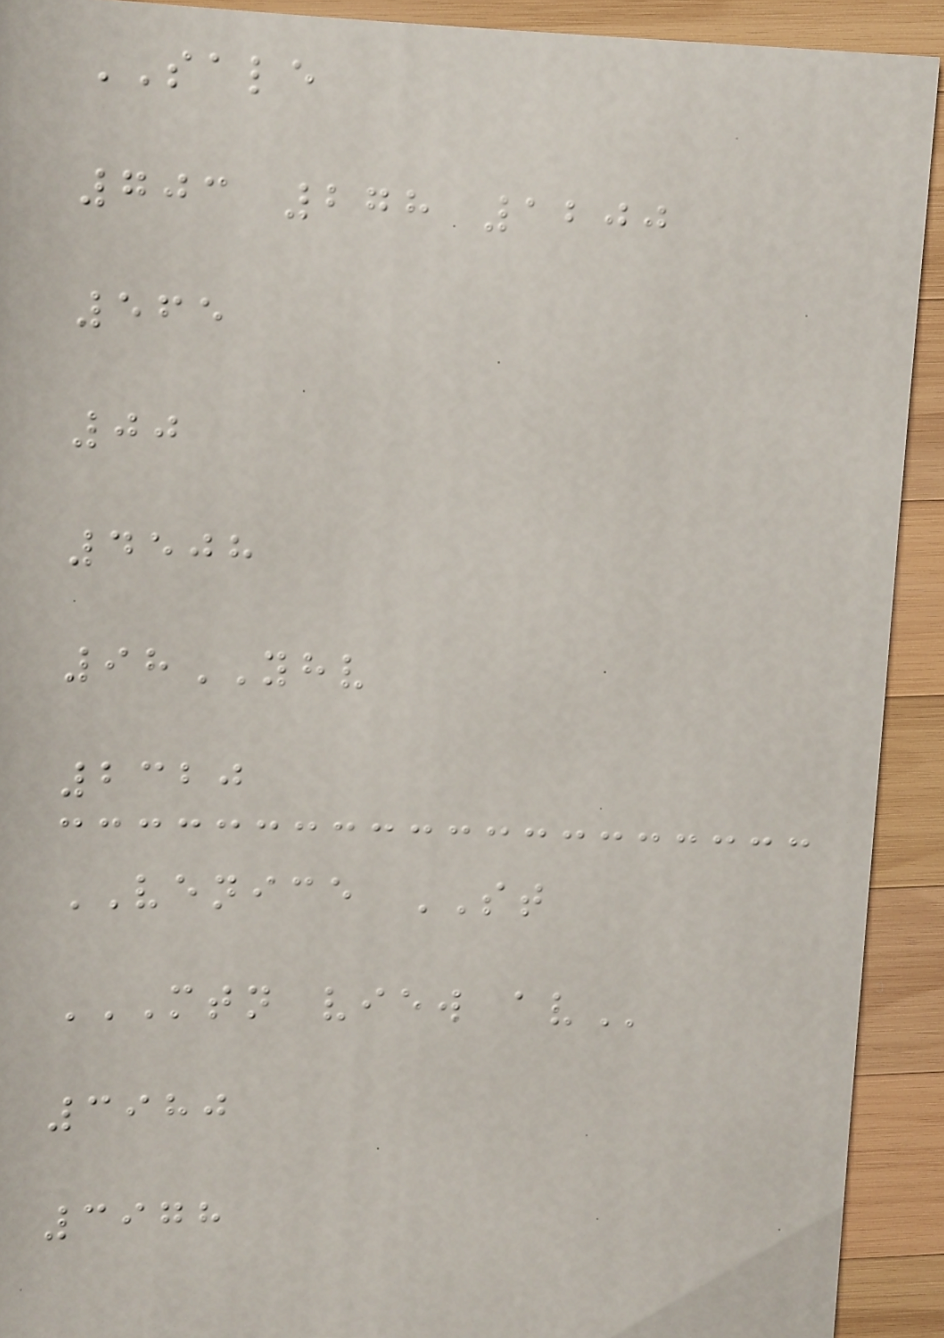SALE
703 278 1200
565
00
4508
98YHV
2320
VENICE ST
MTN VIEW AV
3980
3978
